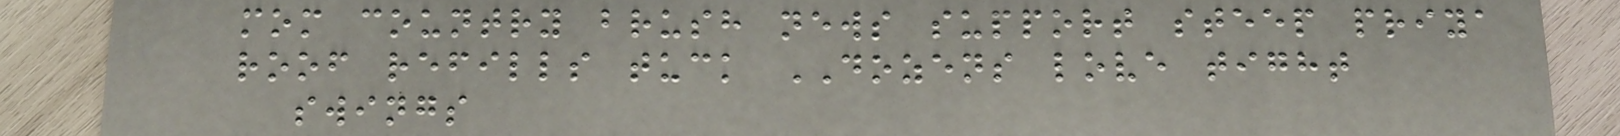mom country brush news support steep priya
roof refills tuck DOZENS love tight
swings
